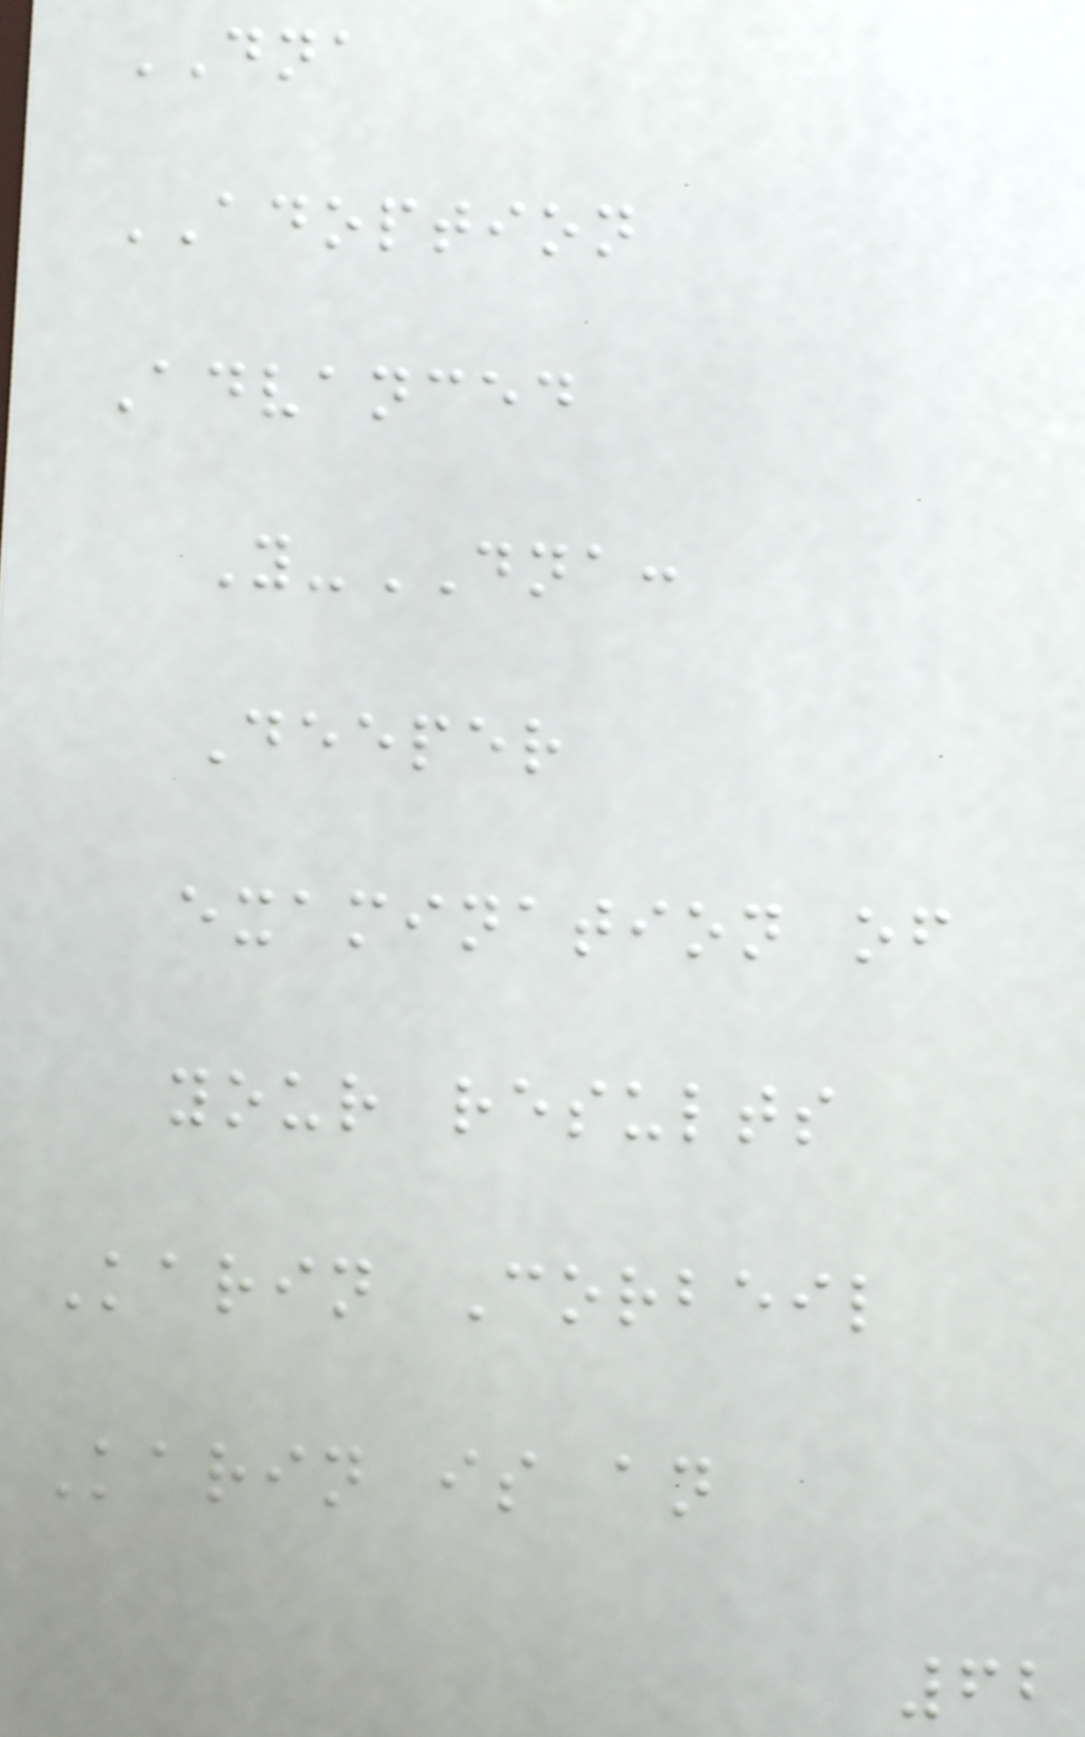DNA
ADOPTION
Advanced
Y-DNA:
Deeper
examination of
your results
Karin Corbeil
Karin is an
62
